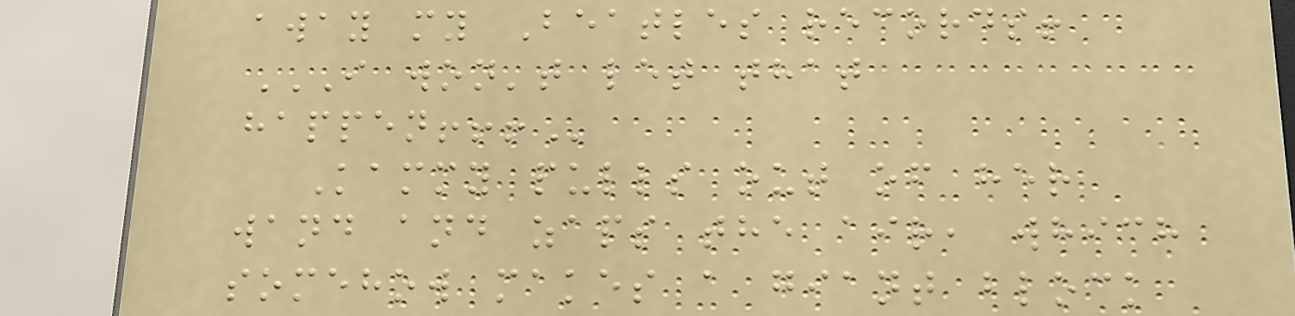away my Beatles records!
I WON'T LET THAT
HAPPEN!!!
Kammy pulls out of her
wand and zaps the air, which
somehow makes a giant block
